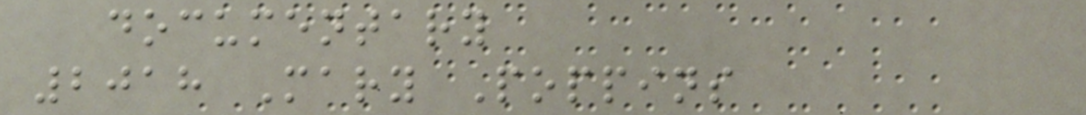documentary
2018 Mary Poppins
